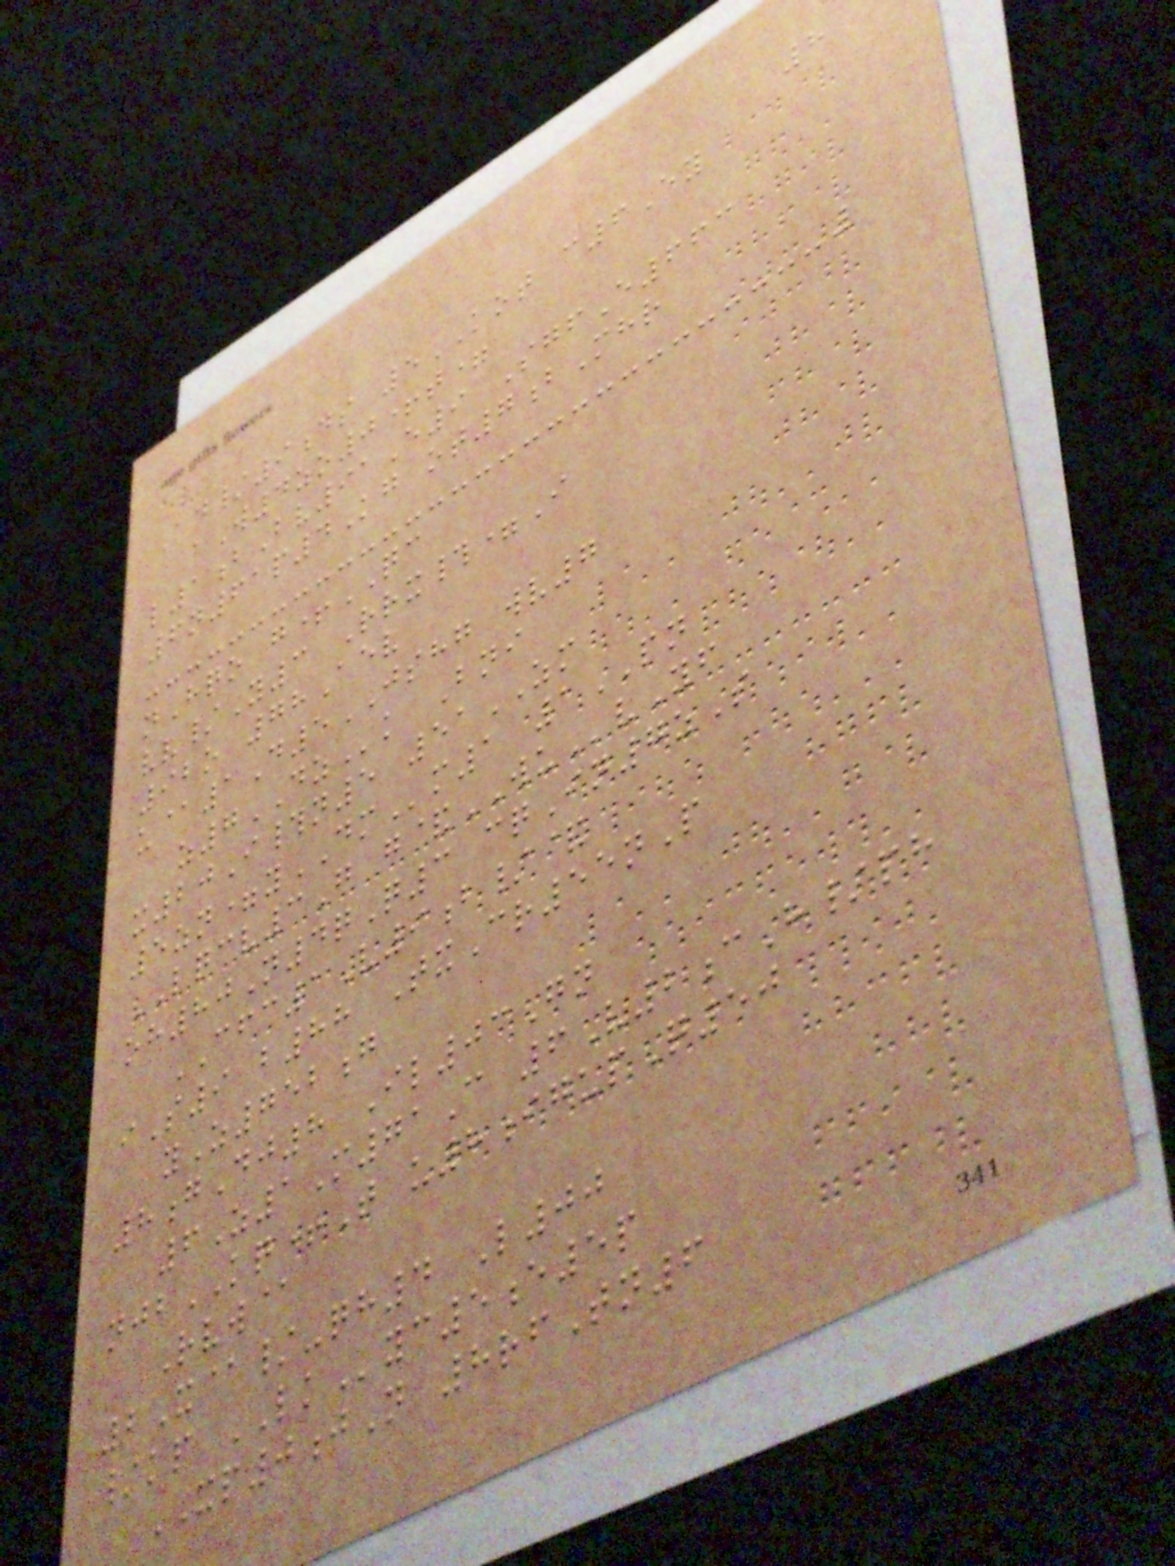8
Ad/9ds 5KOT c6Ey
aW4zo0+t=
l1bBv91E9 SgfE663
6n61p4Kg ot7bMhr
nHqo g+QC
vv/Y3 Rrx#=I
92o 78Aev
u@1D5JSHG wv7
z7DZk Bni
x20I#n5 51ZM
5zn=yDMm1 1PN
LQCV3G g&WUvYf
oh80N4qQ3 cqIn7zS
CFC1V9b/&
iS9 b88 TxCr55nP
yZ752g
8gDj8 Il03Gn
6Z1M71C 6V2cH/ph
njbKQ+T u8igupQ50
Rvw@
2X@/-qh4 L00
/kp LKyc5e5p
XP0jN 8rfTn6
